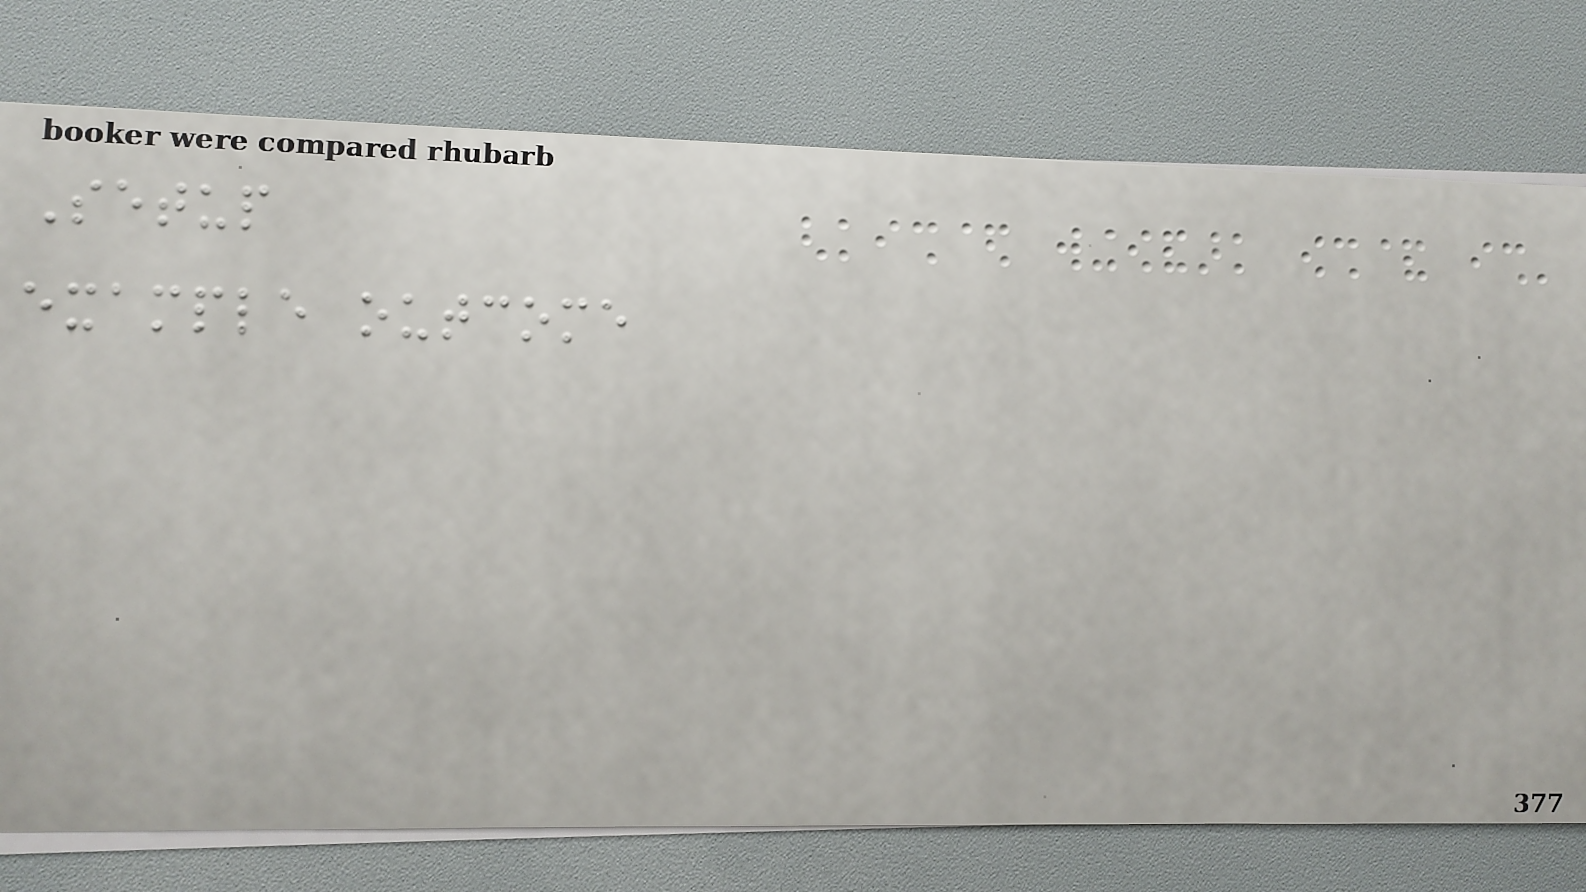Setup
example outcome
